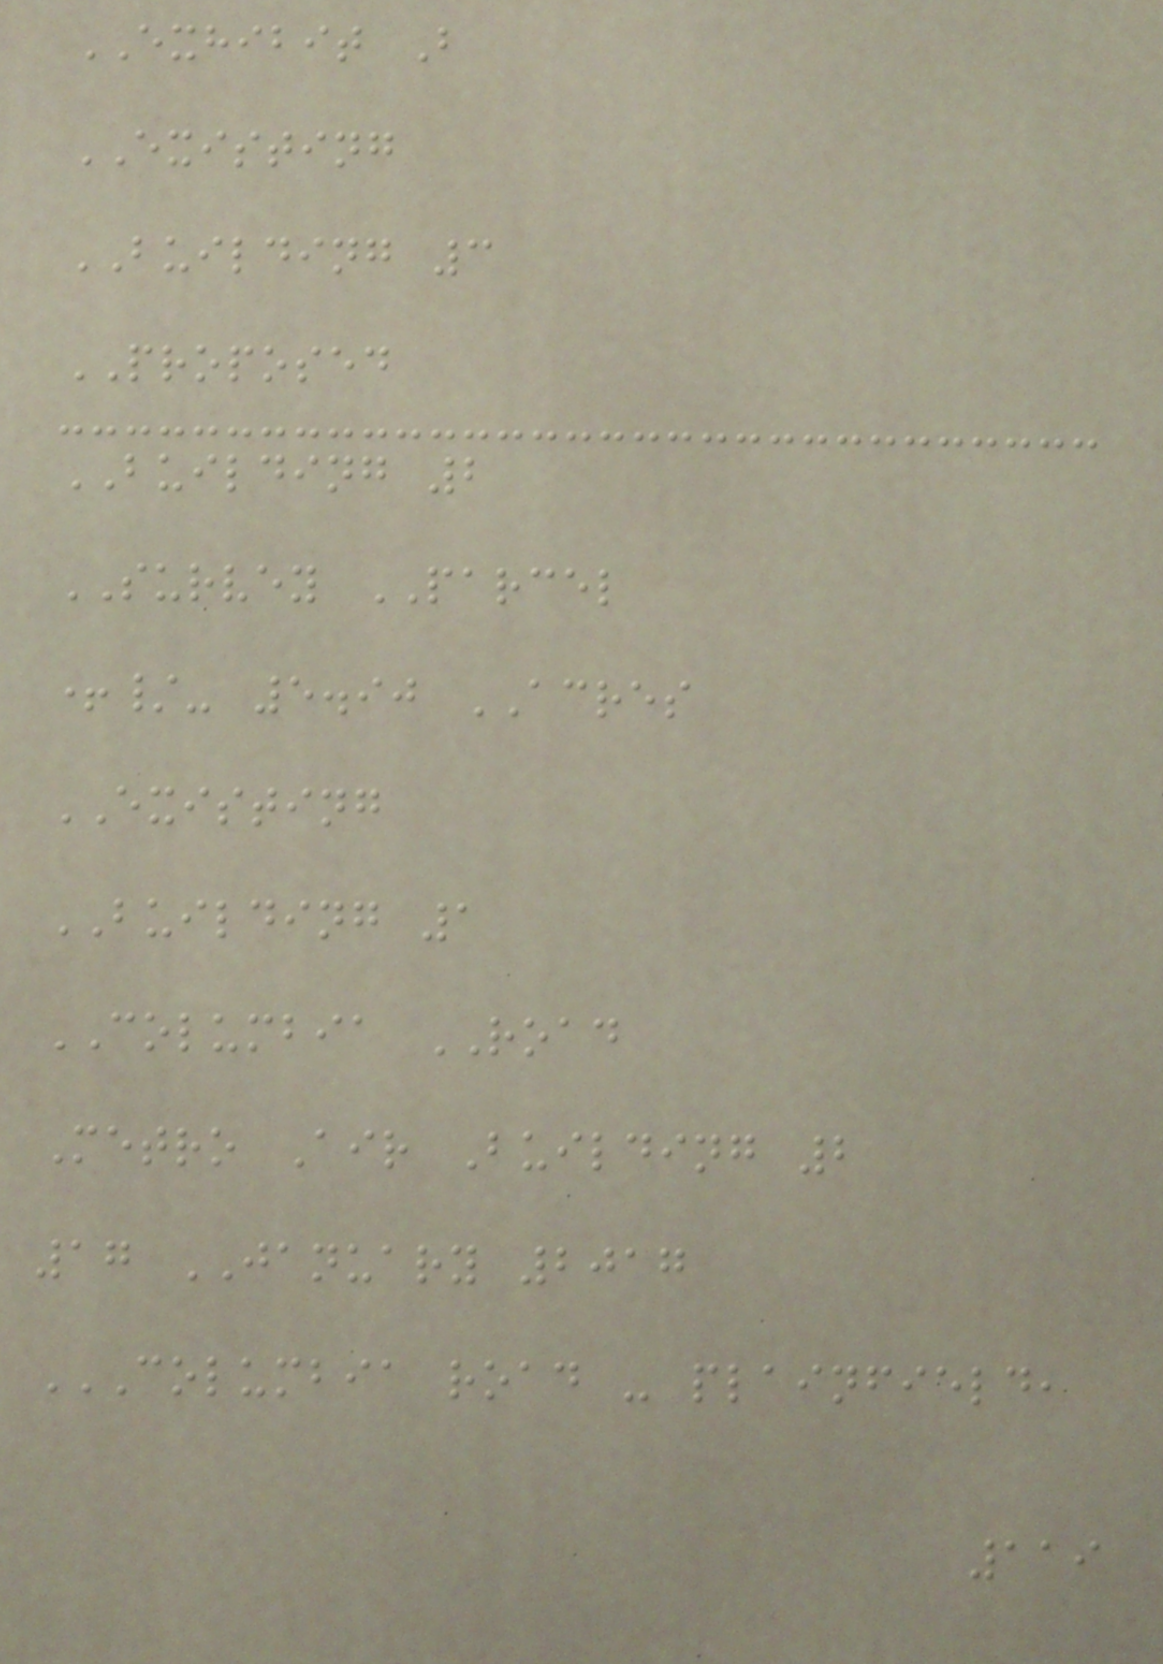EXHIBIT B
EXISTING
BUILDING 3
PROPOSED
BUILDING 2
SURVEY PARCEL
+/- 5.90 ACRES
EXISTING
BUILDING 1
COLUMBIA ROAD
Metro Air Building 2
17 JANUARY 2017
COLUMBIA ROAD - PLAINFIELD,
119
